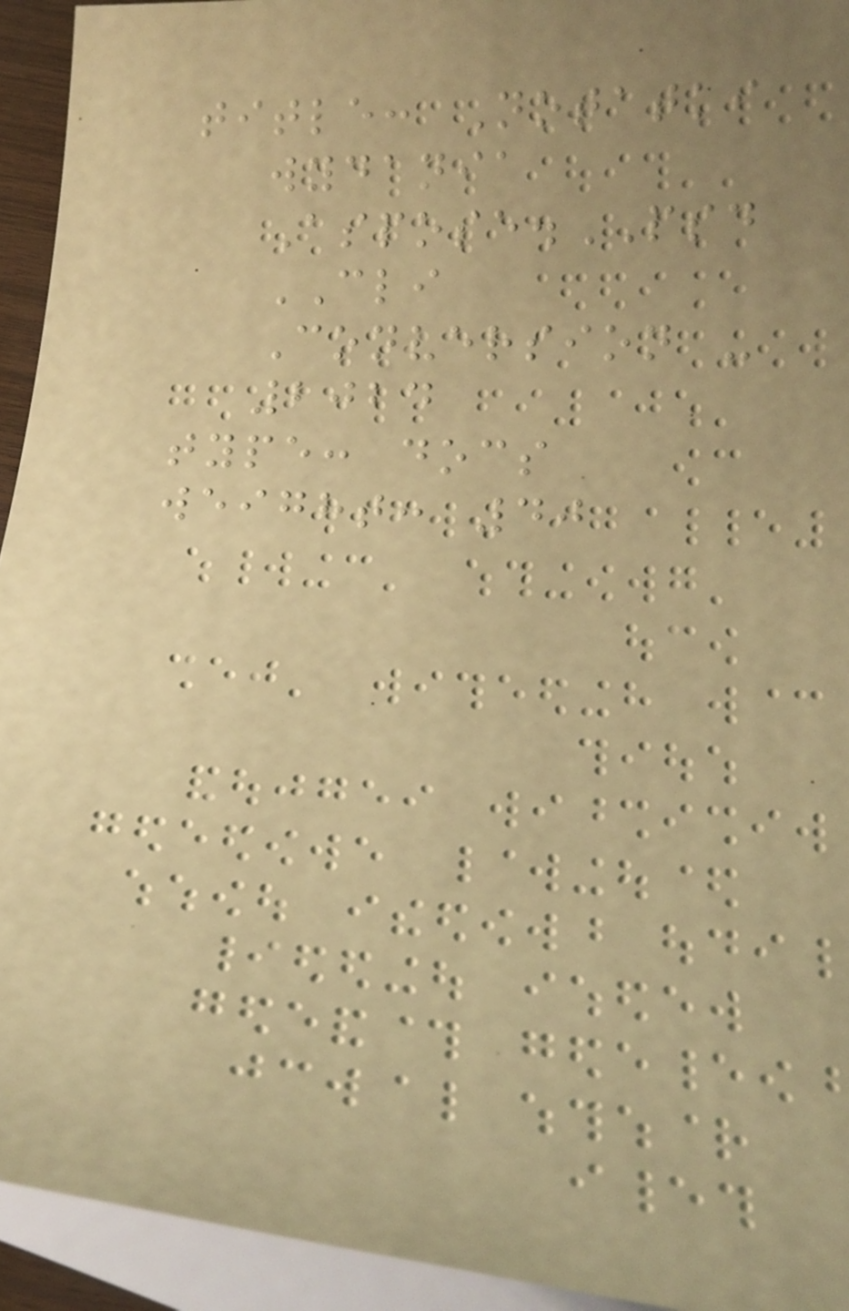title: Notatki
wydania
Aspose.PSD
CLI
Conversion -
2024
type: docs
weight: 40
